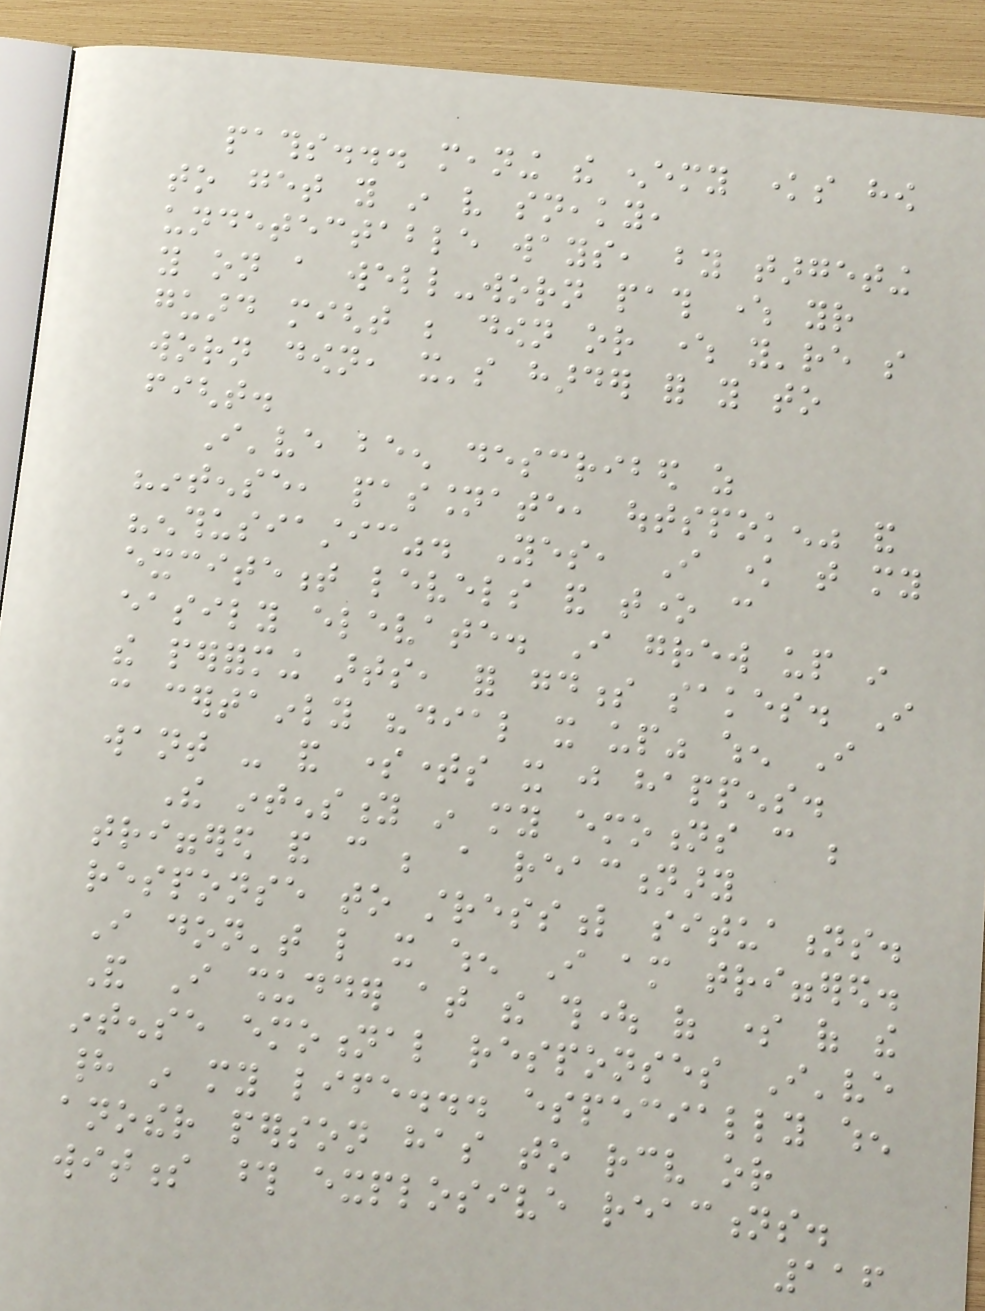paths... meaning the enemy knows how
to get you in very sneaky,
undetectable ways, by targeting
you on a well-worn path where your
guard might be down or where you're so
worn down, it's harder for you to
fight.
I've been described as
"intense, passionate, outspoken" and
"enthusiastic". Yes, I know that my
excitement levels and tone can
easily elevate. I grew up in
the performing arts, for goodness sakes. I
can certainly "dial it up" when I
want - and sometimes it just happens.
The intensity in my emotions can be
triggered and can be a reactionary
response to stressful situations.
I don't like it when I am triggered.
And I shudder at the thought of some of the
intense emotional responses I've
had in my life... especially when
another person has to receive or
witness those explosive reactions.
116
